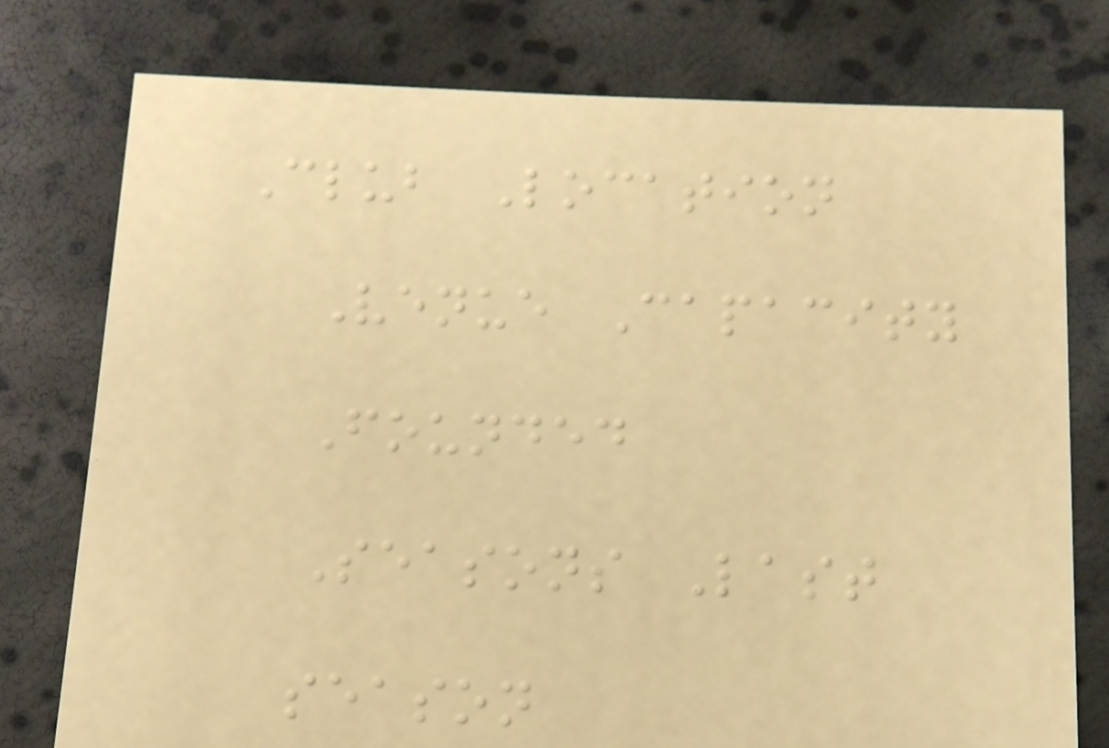Club Location
Venue Capacity
Founded
Seasons Last
season
